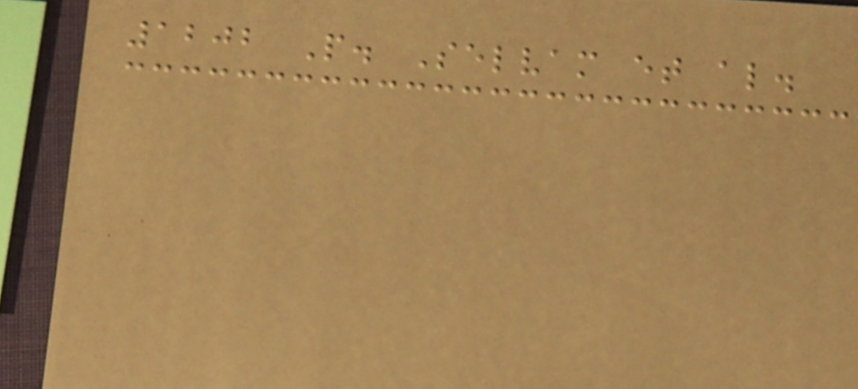1202 P. Selvam et al.
